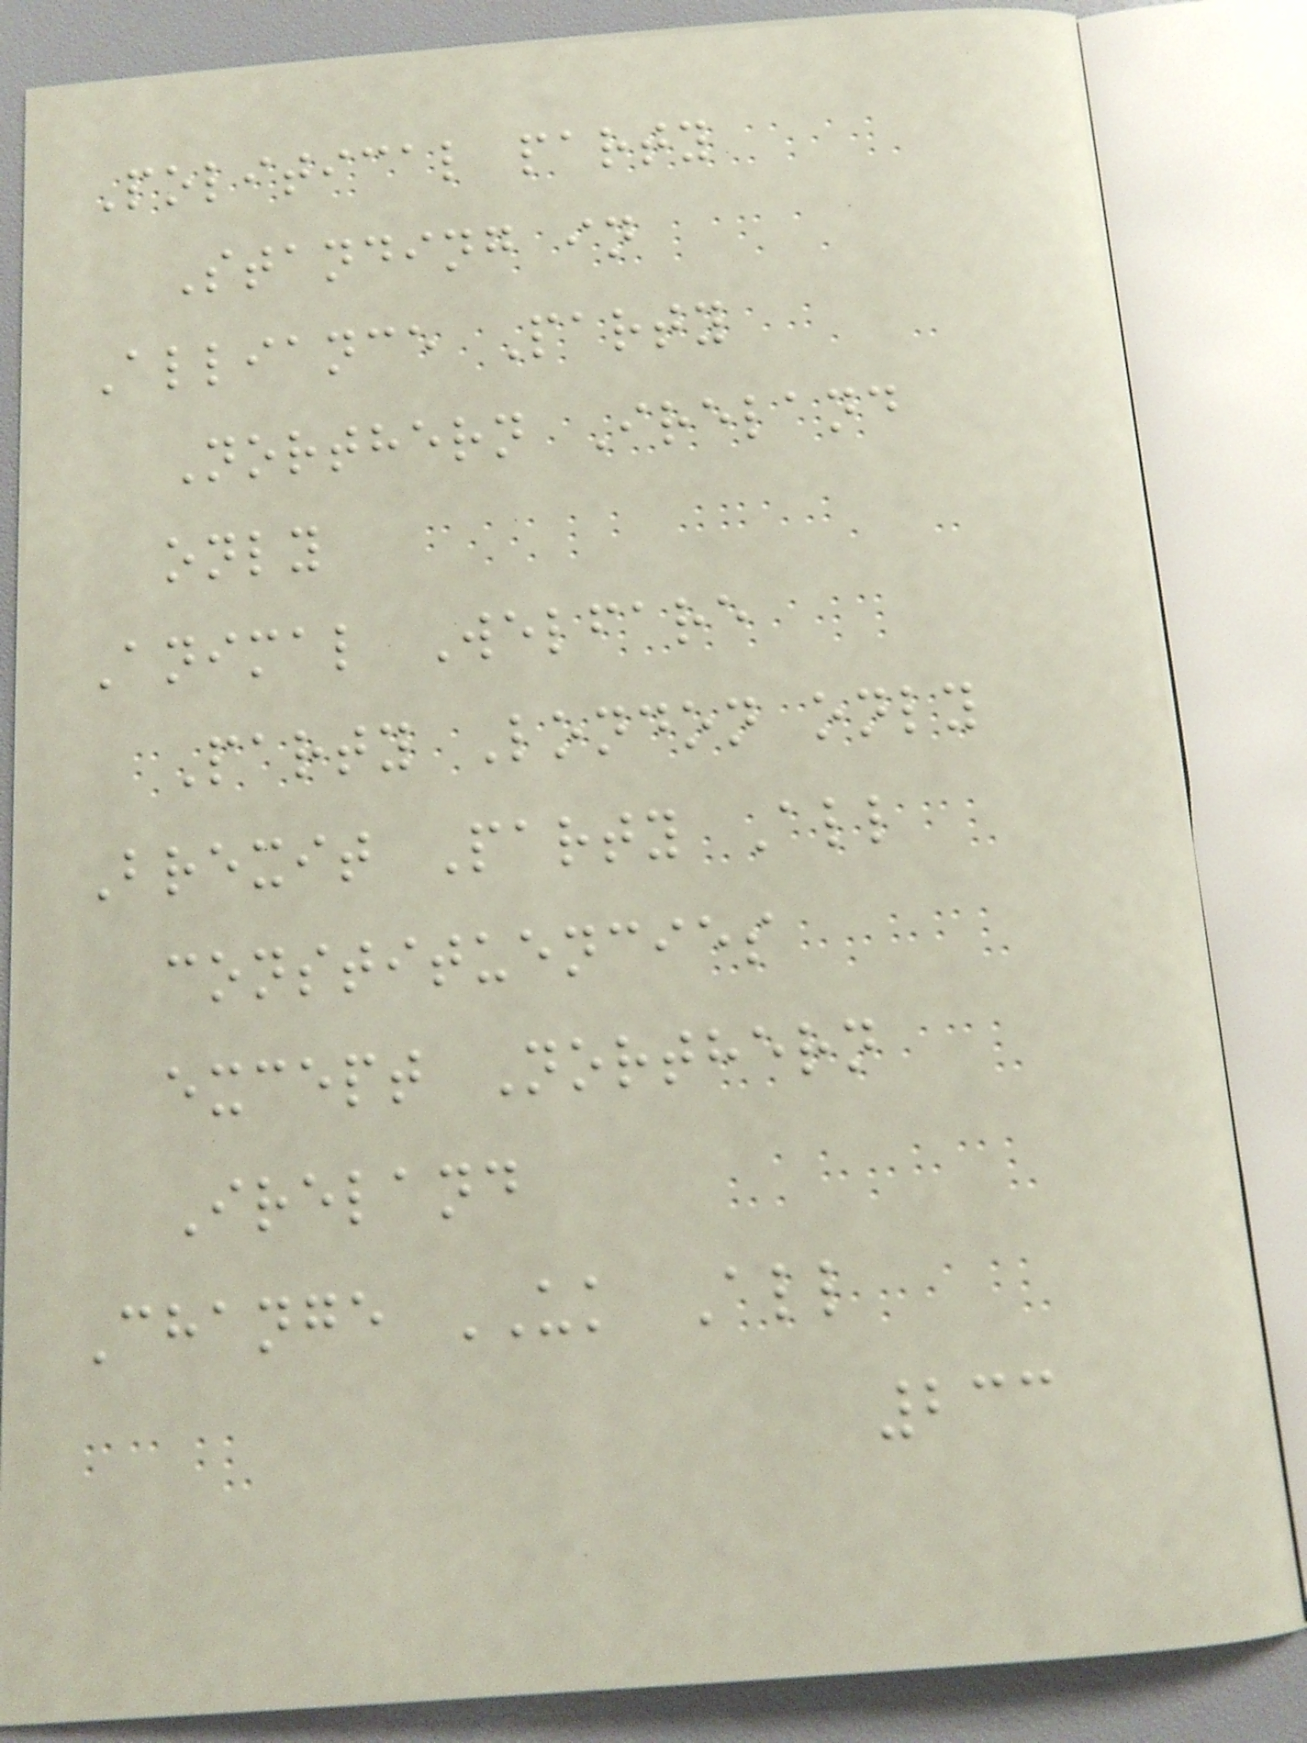Political party
Standing in
Alliance Party
Northern Ireland
only
Animal Welfare
Party London only
Brexit Party All
constituencies
except Northern
Ireland
Change UK All
233
